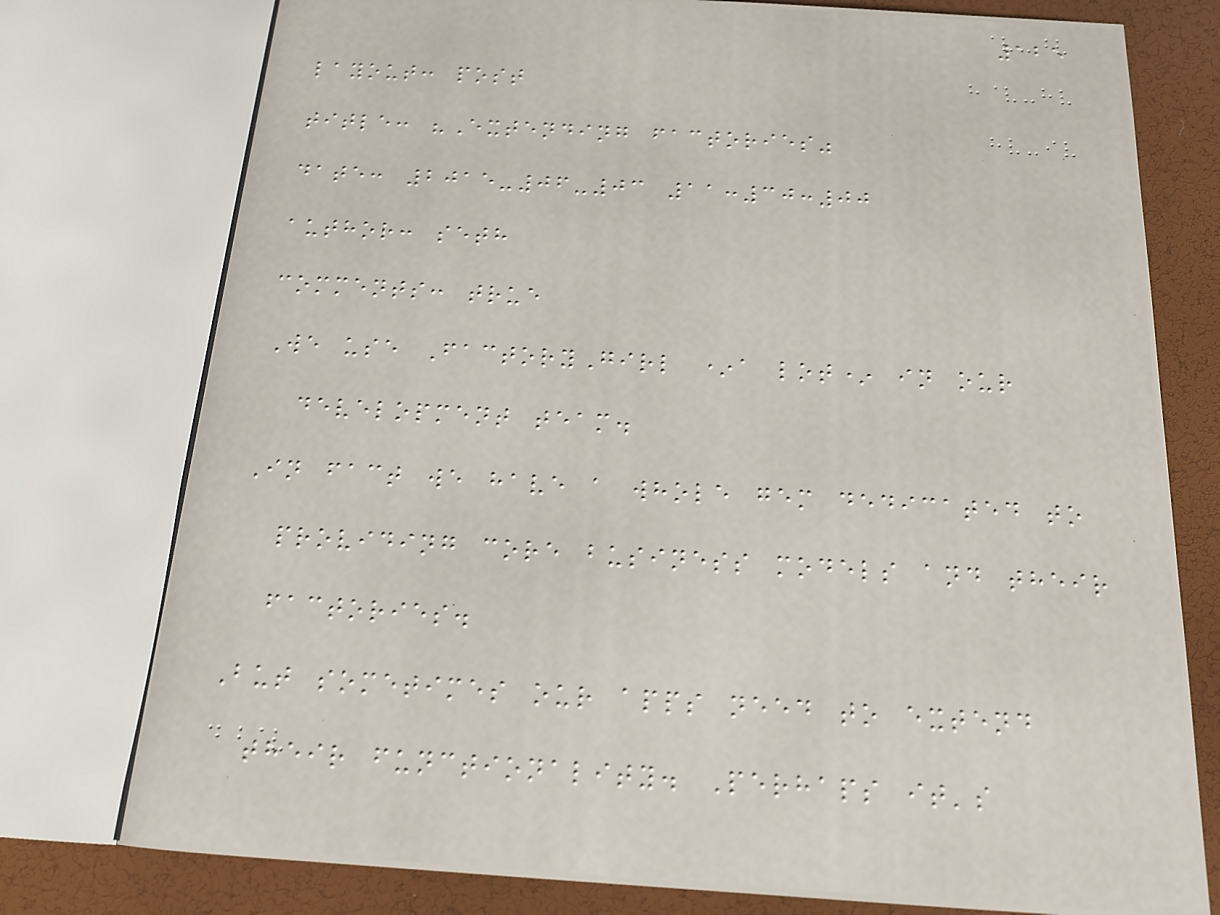125
layout: post
title: "Extending factories"
date: 2015-06-03 11:30:00
author: seth
comments: true
We use FactoryGirl *a lot* in our
development team.
In fact we have a whole gem dedicated to
providing core business models and their
factories.
But sometimes our apps need to extend
their functionality. Perhaps it's
